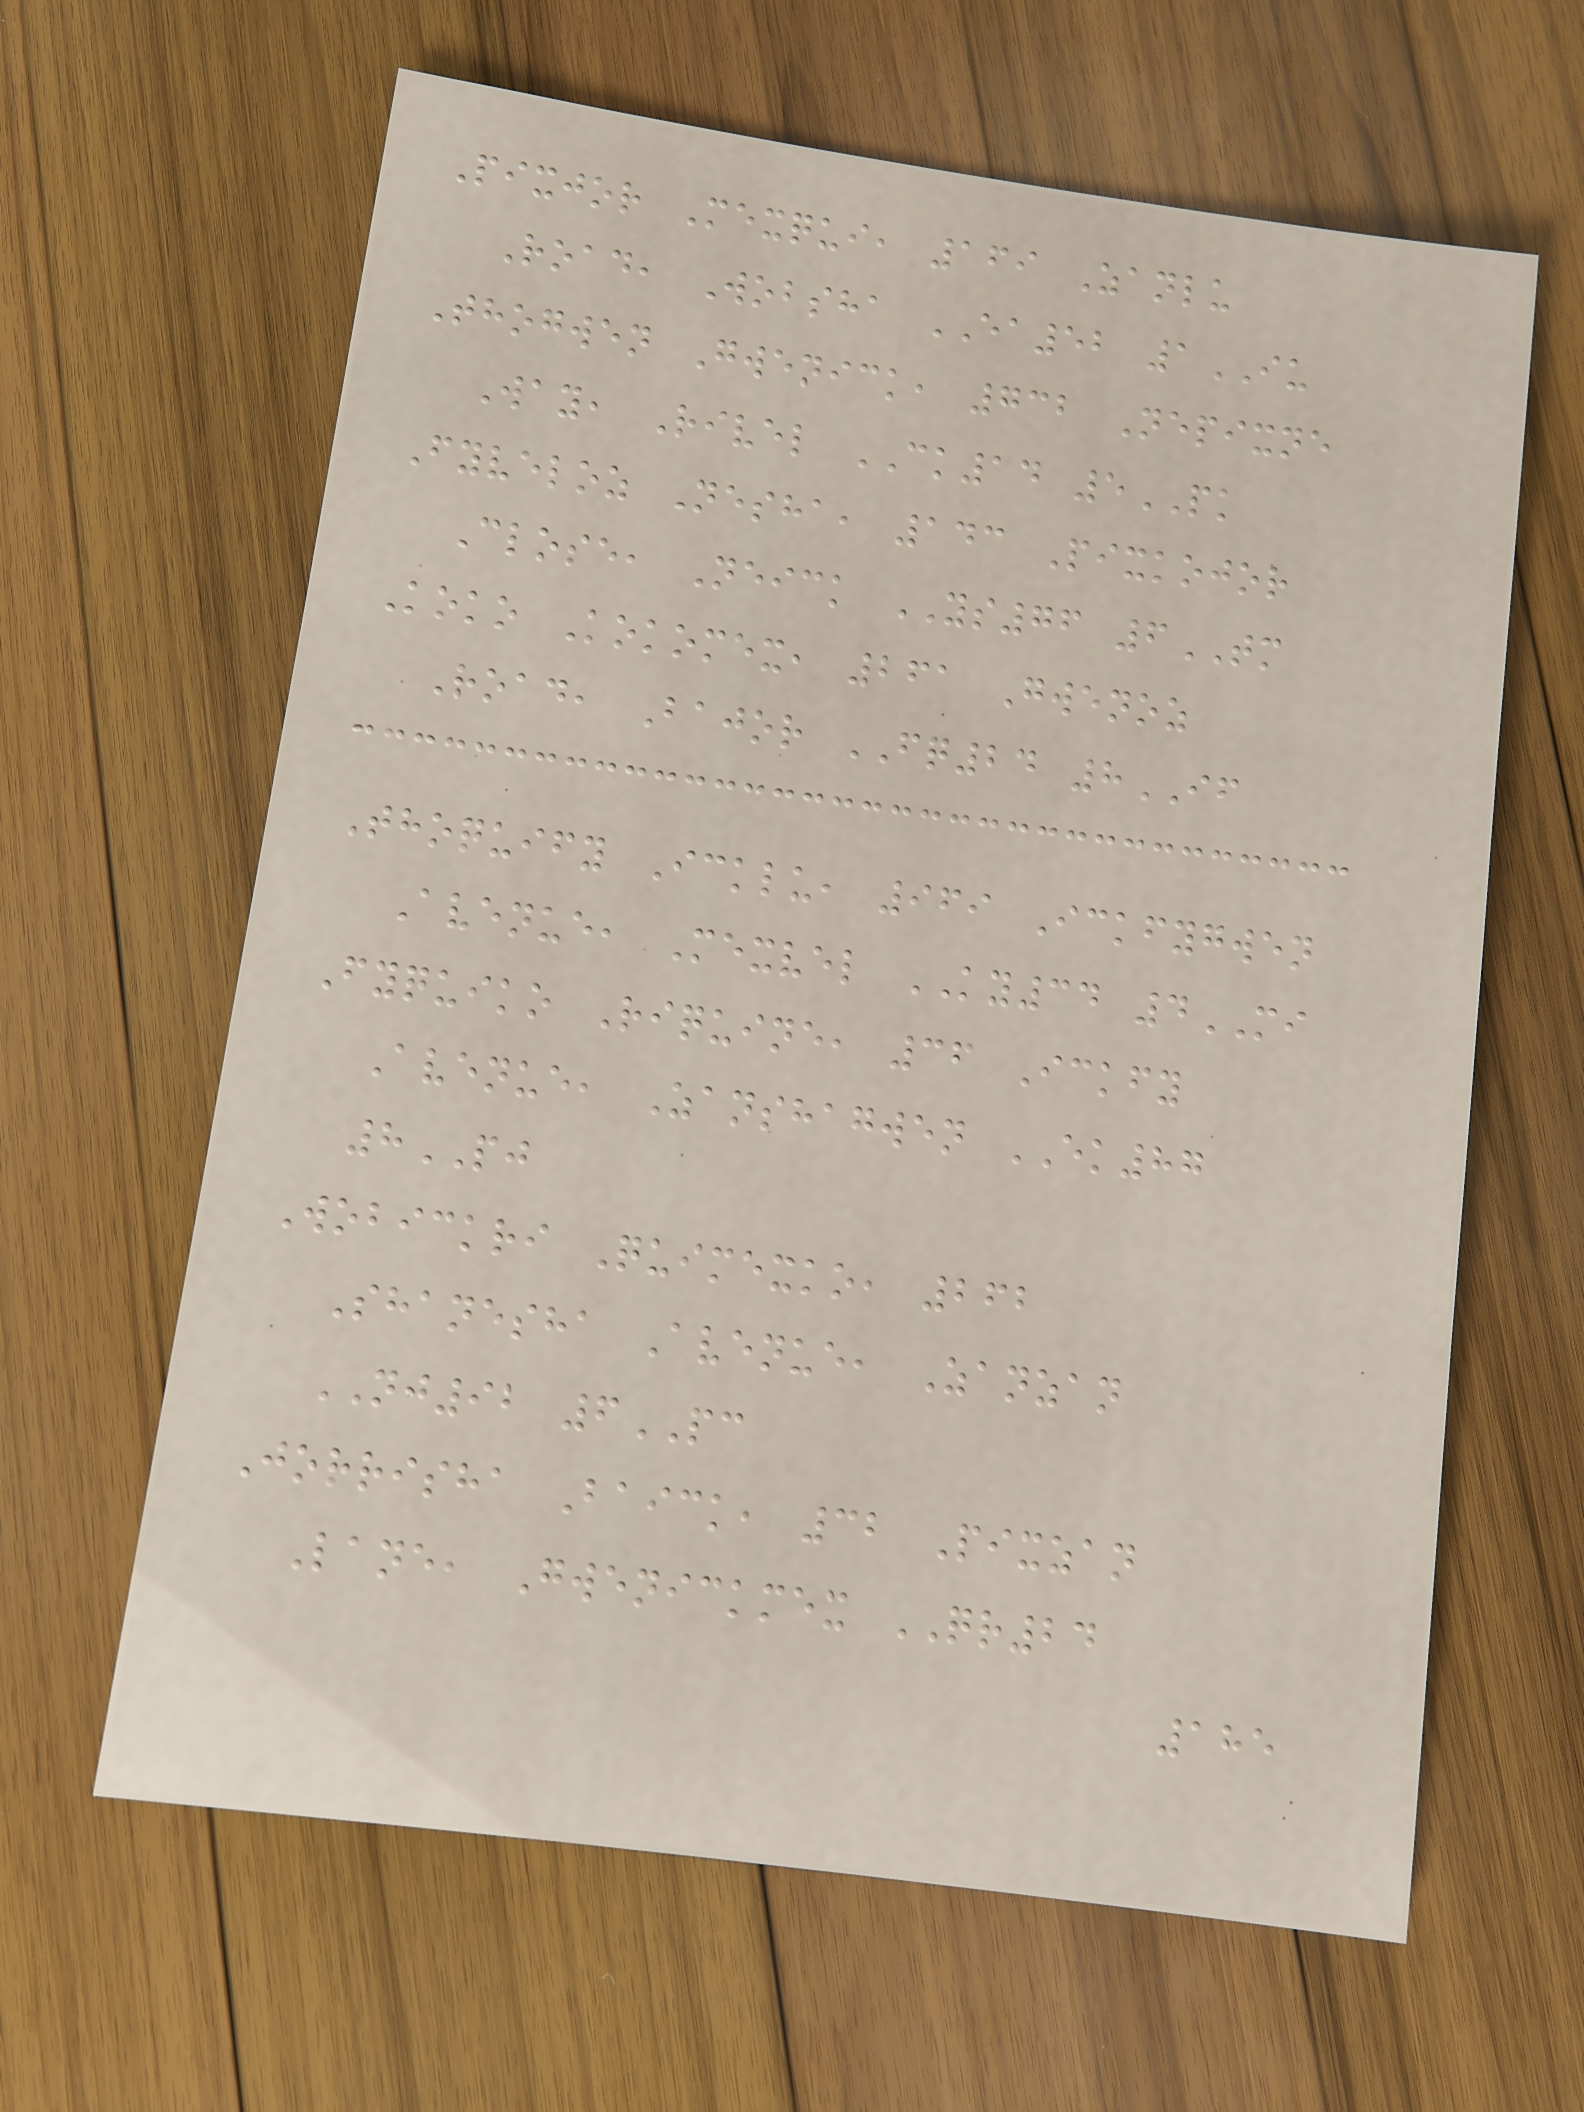Pixjor Mexqui, 169 Zanlu
Road, Wobsha EA52 1IU
Thogwen Gwenick, 732 Nepixne
Way, Rivel CK14 5PK
Fyveloz Nesha, 143 Pixkojor
Close, Neick YS76 6TM
Koko Kokomex, 261 Gwenoz
Road, Bajor FQ24 8IF
Thoquify Icklu, 969 Ickfygwen
Avenue, Mexvel KY34 4MI
Fyquiko Riquine, 36 Ickfy
Avenue, Zanshagwen EK87
8PJ
Wobickri Quimexko, 262
Shanesha Avenue, Zanzan
NJ92 6PC
Jorrisha Baick, 32 Pixzan
Lane, Gwenickmex QR24
185
